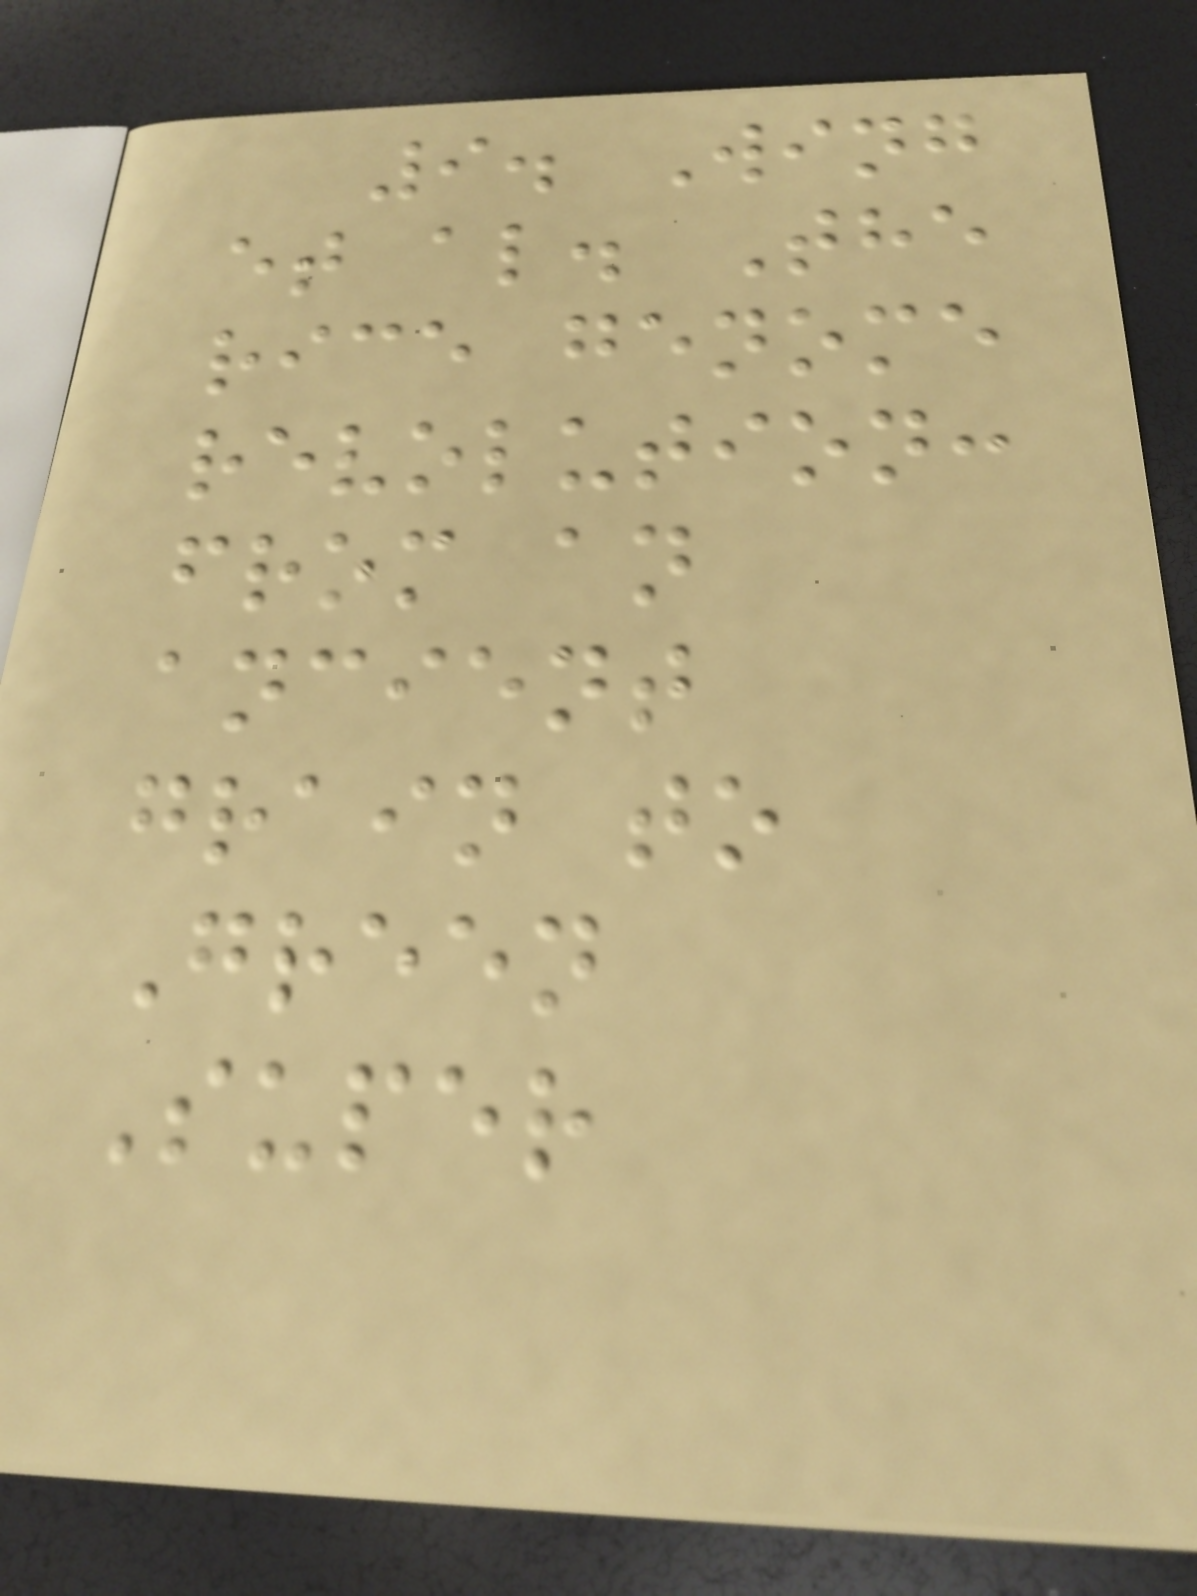9. Wing
et al. The
rice genome
revolution:
from an
ancient
grain to
Green
Super
